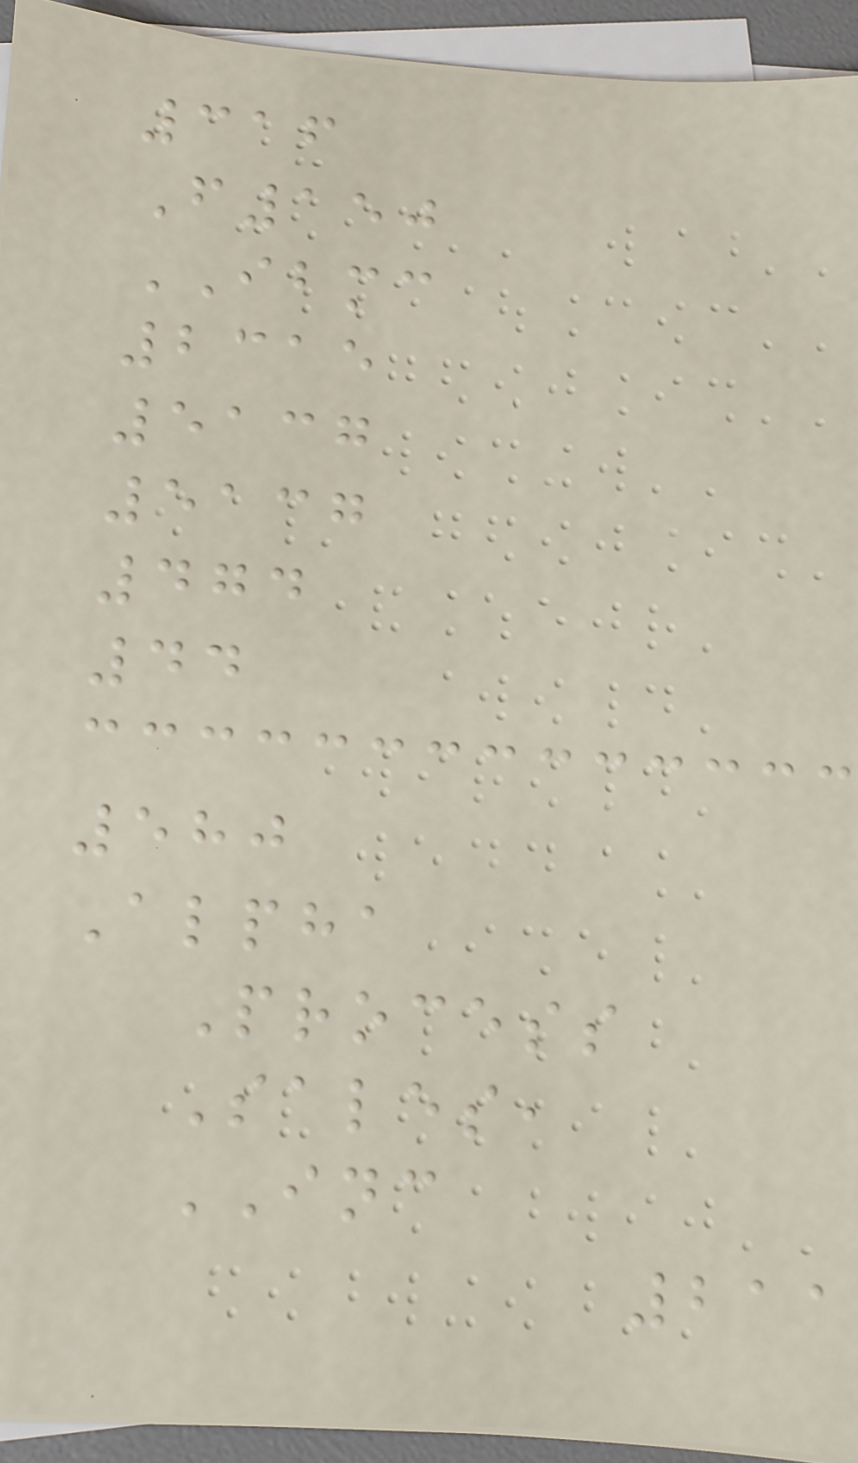316
F150
IBMC
2315
5137
5137
474
44
580
Alpha
Process
Sales,
INC
211
